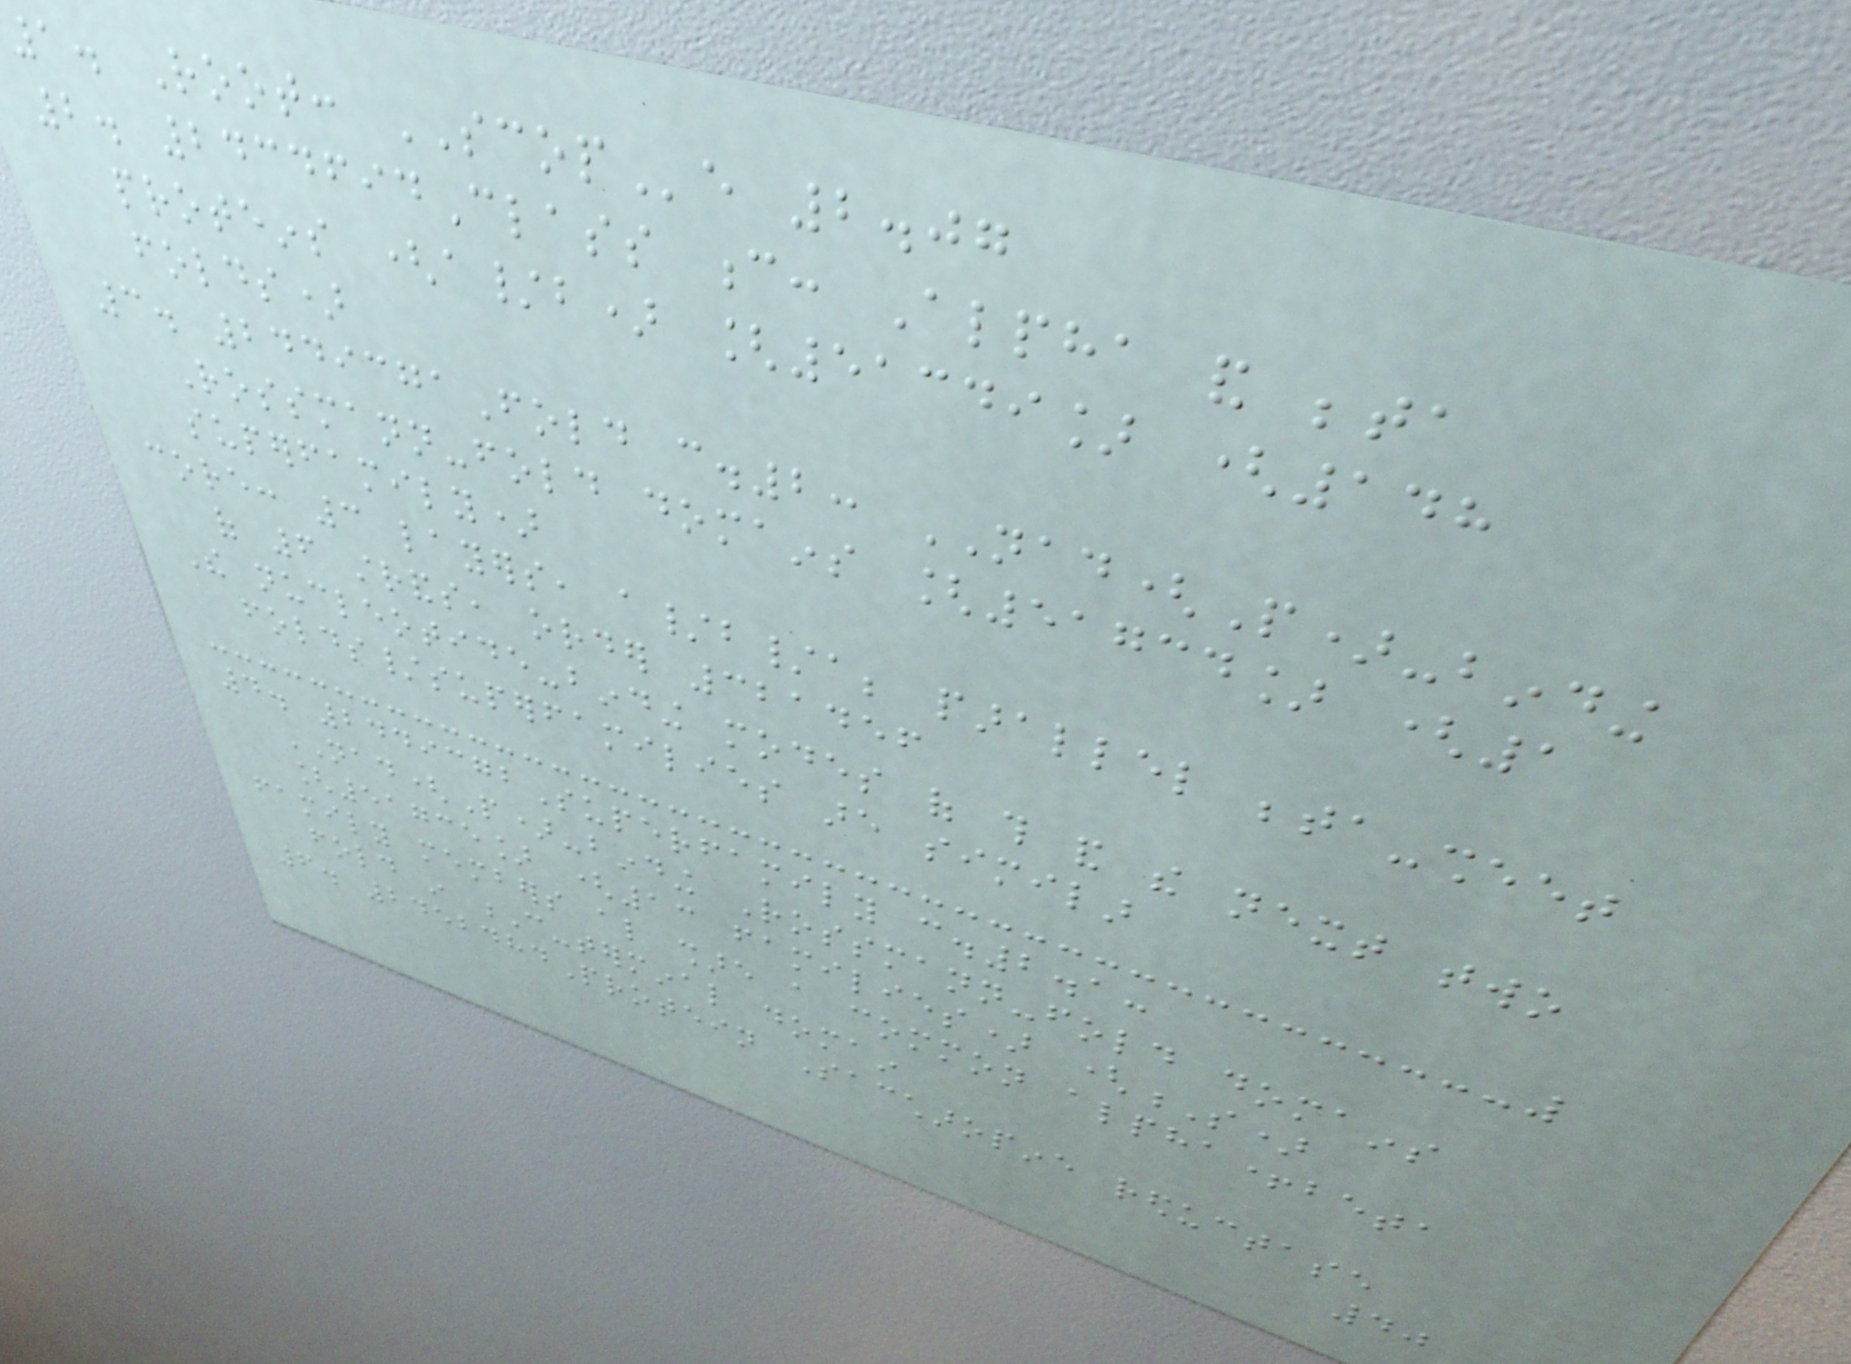1. Root: SCOPe 2.07
2. 2434694Class c: Alpha and beta
proteins (a/b) [51349] (148
folds)
3. 2449371Fold c.2: NAD(P)-binding
Rossmann-fold domains [51734] (1
superfamily)
core: 3 layers, a/b/a; parallel beta-sheet
of 6 strands, order 321456
The nucleotide-binding modes of this and the next two
folds/superfamilies are similar
4. 2449372Superfamily c.2.1:
NAD(P)-binding Rossmann-fold domains
[51735] (13 families) (S)
family members also share a common alpha+beta
fold in C-terminal domain
6. 2452484Protein Saccharopine reductase
40
